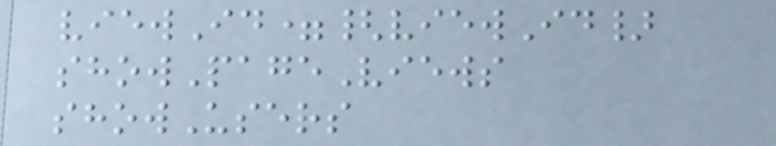viewId={viewId}
showPageViews
showUsers
